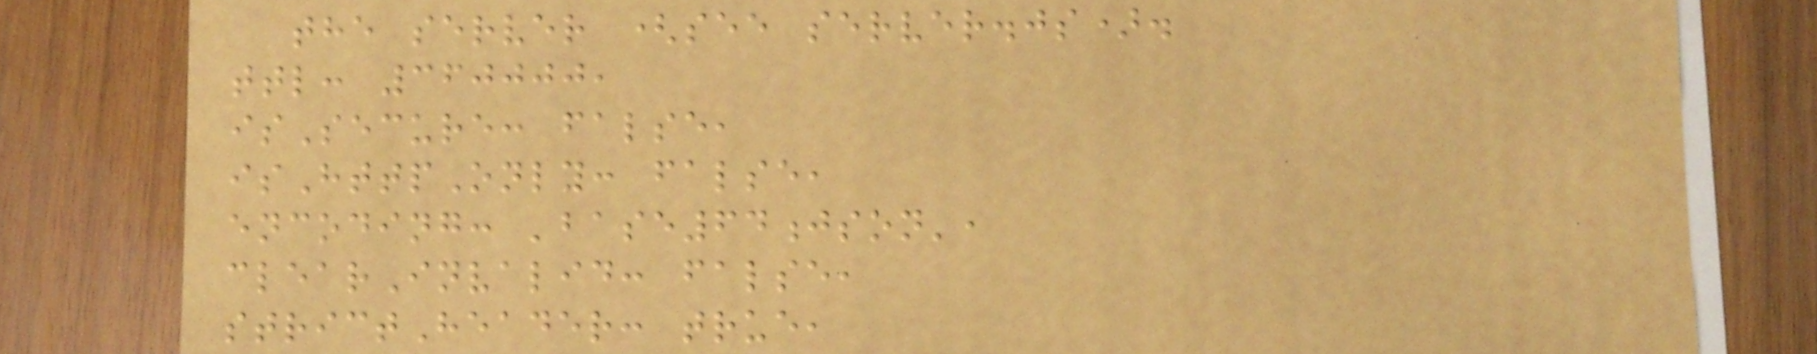the server (see server.js).
ttl: 360000,
isSecure: false,
isHttpOnly: false,
encoding: 'base64json',
clearInvalid: false,
strictHeader: true,
